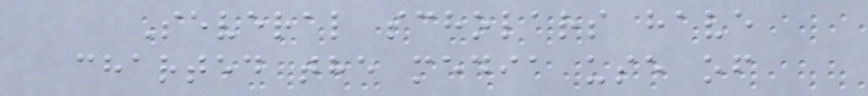Several scholars have
charted the media use of
